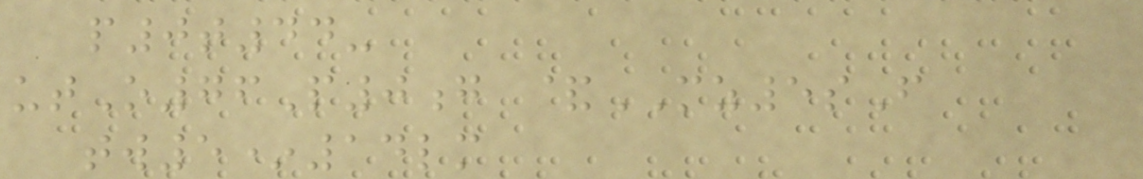p0t44-
utO76P0g &MZ5sF
tw5*14lm
